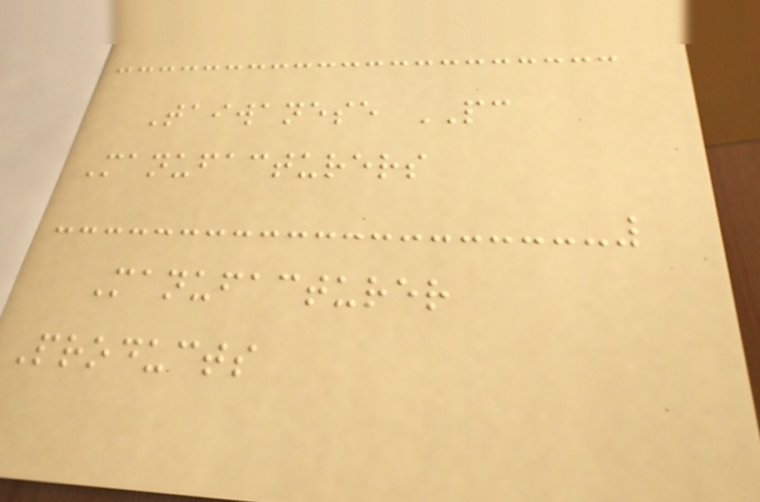Taiwanese PC
Manufacturers
Manufacturer
Products
